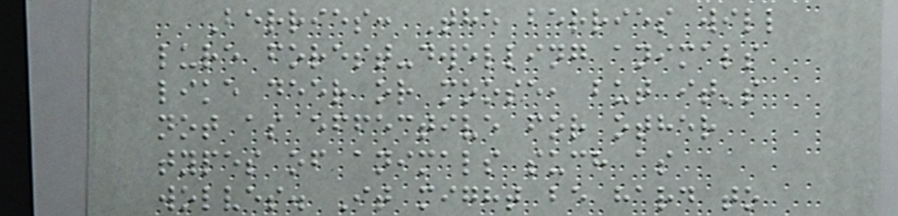Berries: The berries will
lure forest-dwelling animals
like deer or moose, but it's
not as effective for other
types of animals such as
wolves. It might be hard to
